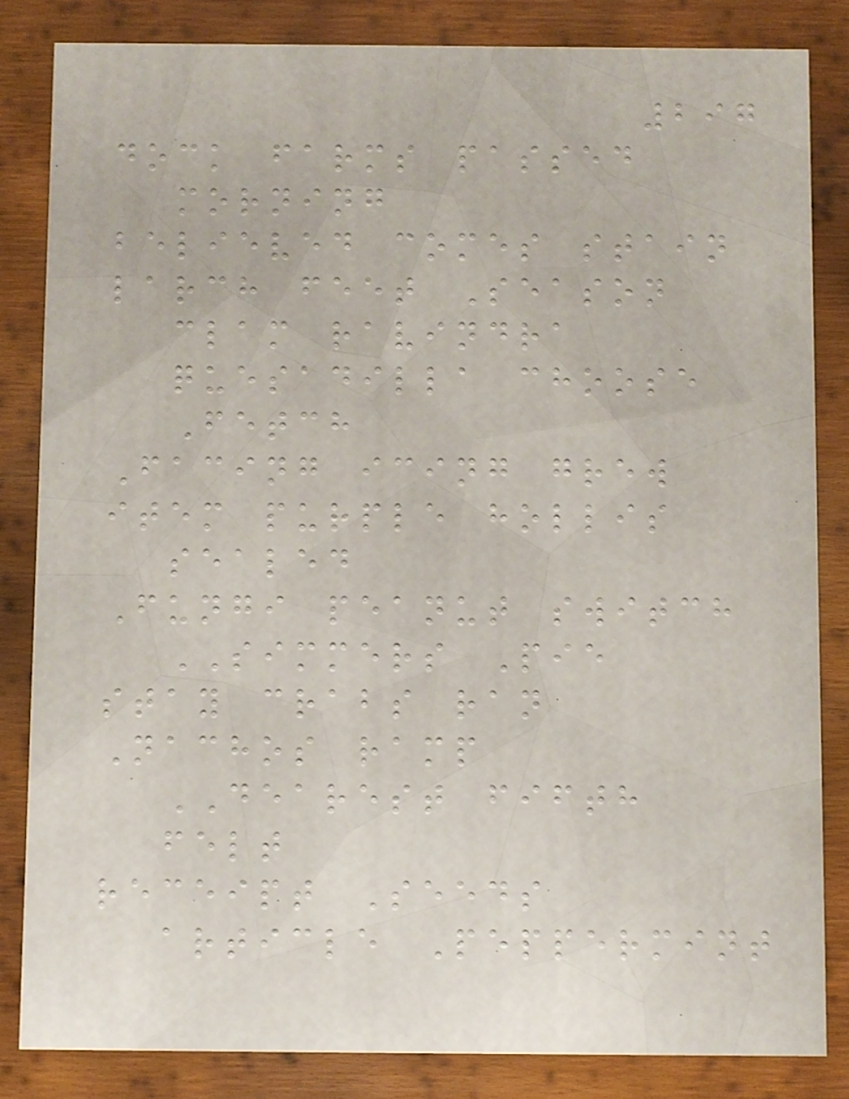297
dock farms passed
morning
believed comes stain
larch feet Season
clam ravindra
quesadilla choose
Fetch
Facing icing grew
item purple hollis
sealed
Fungi peanut switch
SIMMERS Pie
stay crabs ran
Nachos ramp
DEAREST fifth
felt
receipt Seeds
article Peppermint
